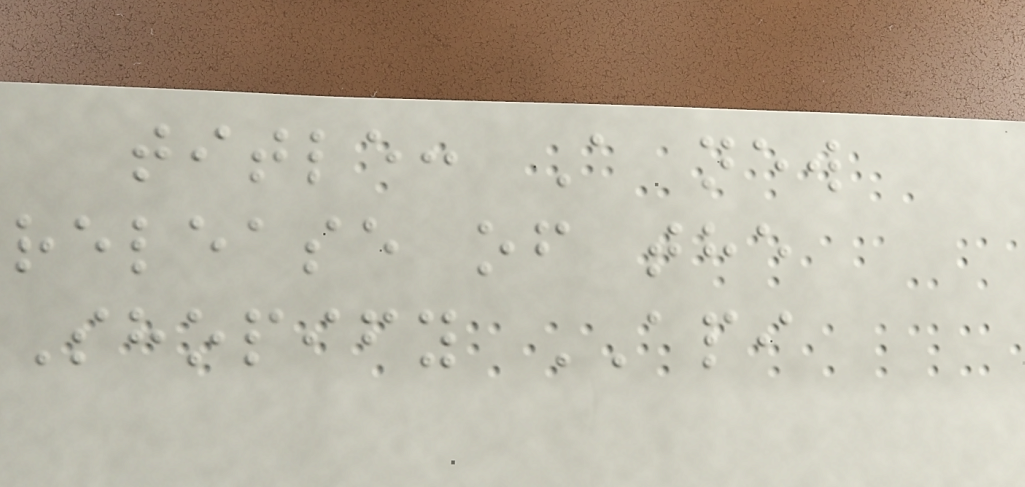title: A new
release of the
Shopify API
